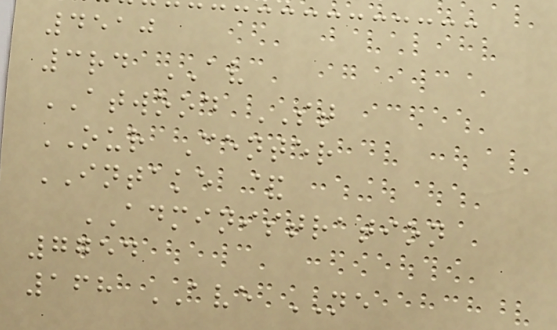4510
3rd AV
ATWOOD ST
OUR Center
INTAKE &
ADMINISTRATION
7754
168 AVE NE
